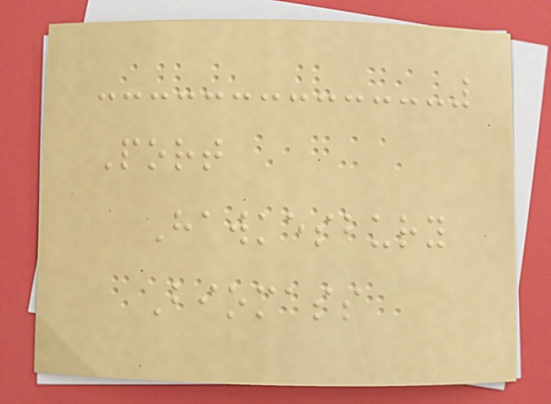Port
Hawkesbury
Biomass
